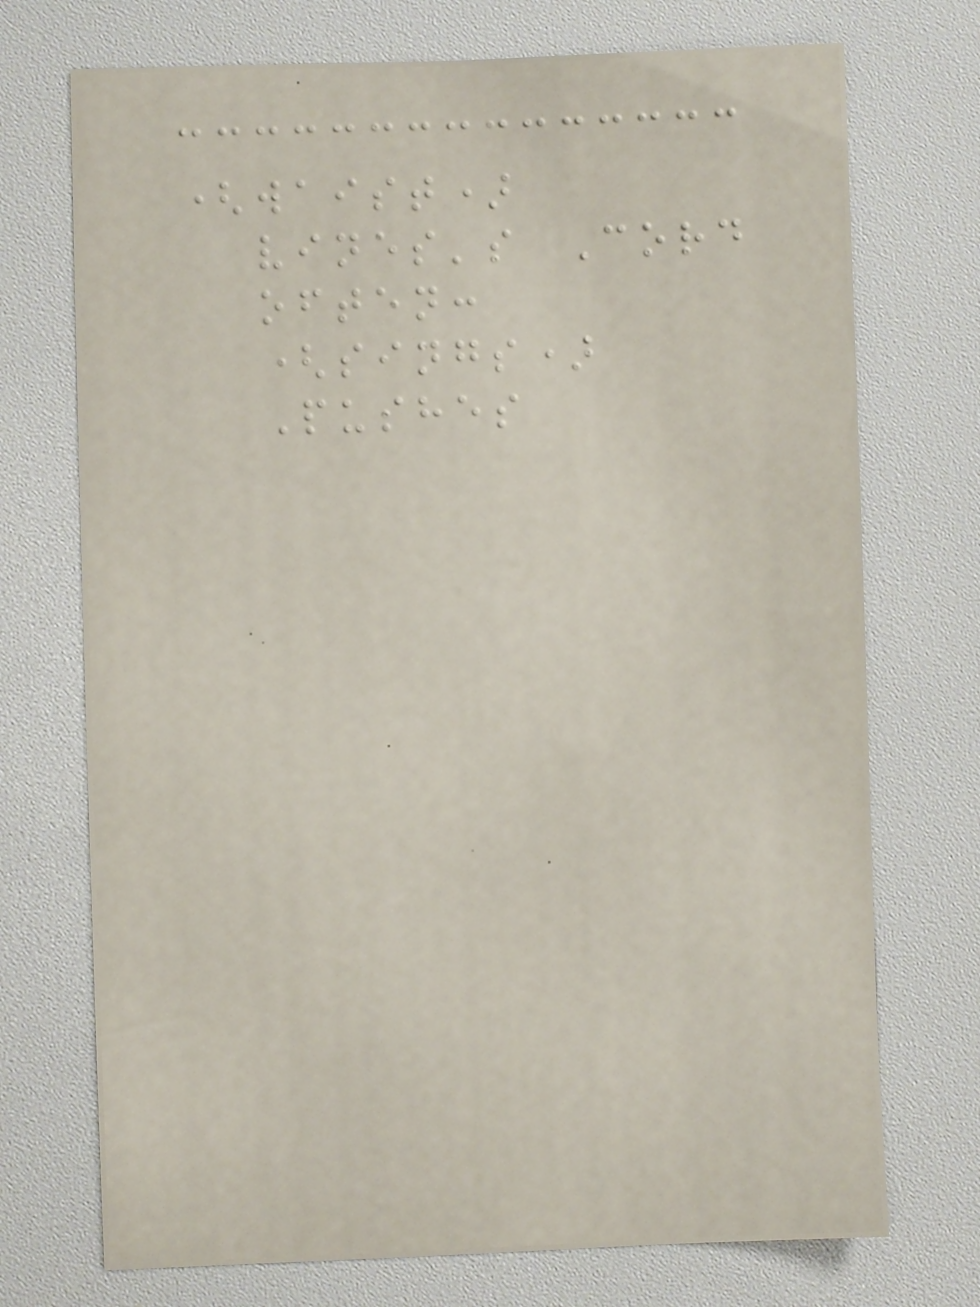(waist)
vines's Cord
often:
(sings)
Pushes
